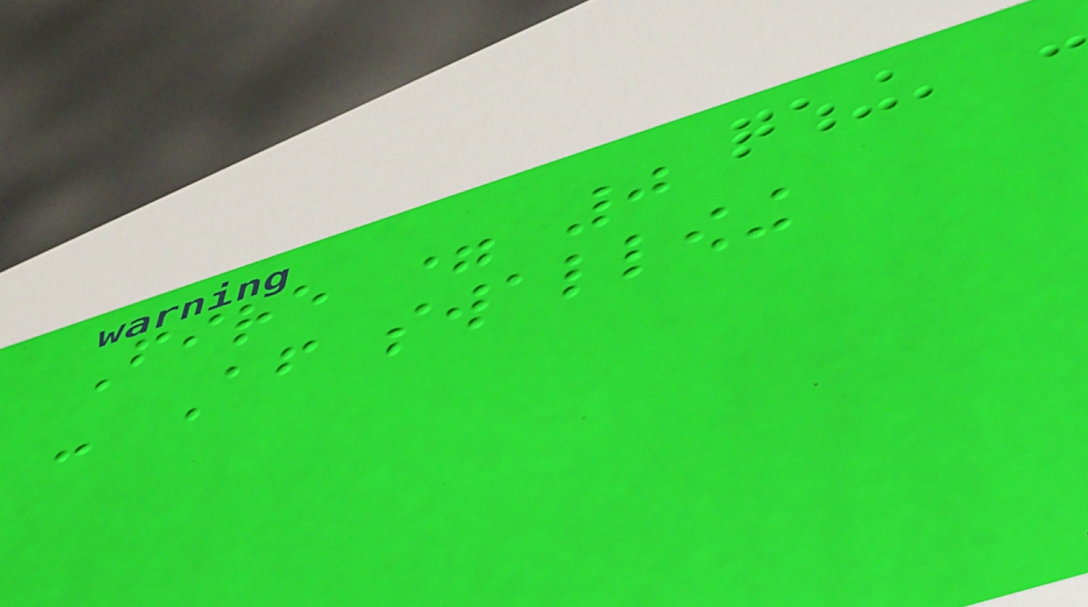Fire = 0
- After swallowing
